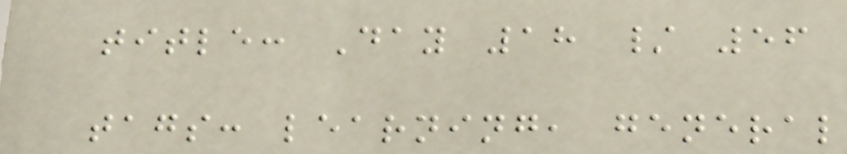title: Day 18 / 56
tags: learning, general
